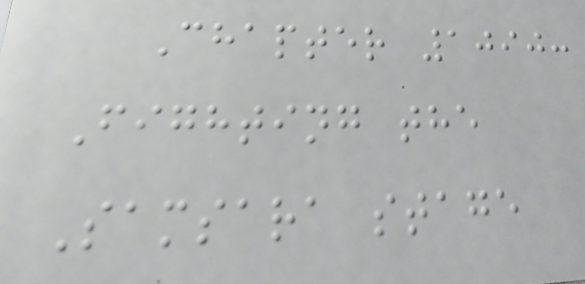Chapter 1090:
Fighting the
Samsara stage
